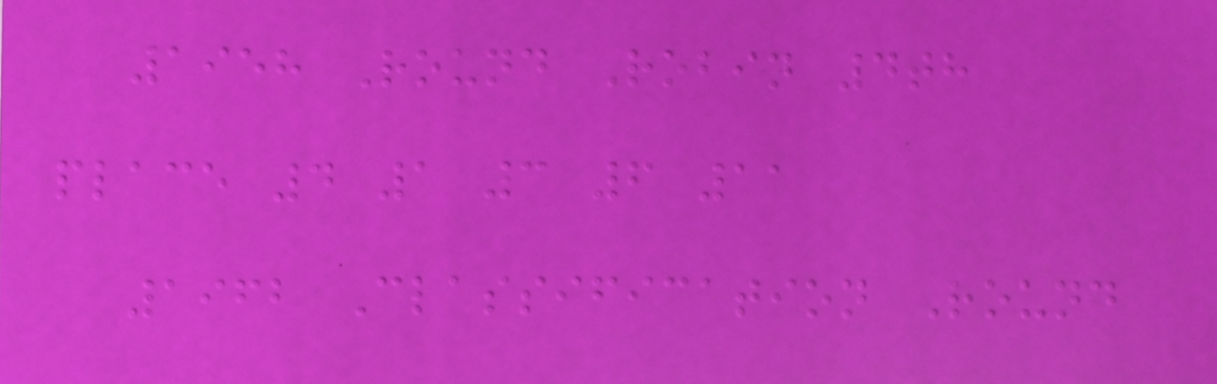1958 Round Robin 4th
place 4 1 3 6 11
1962 Classification Round
